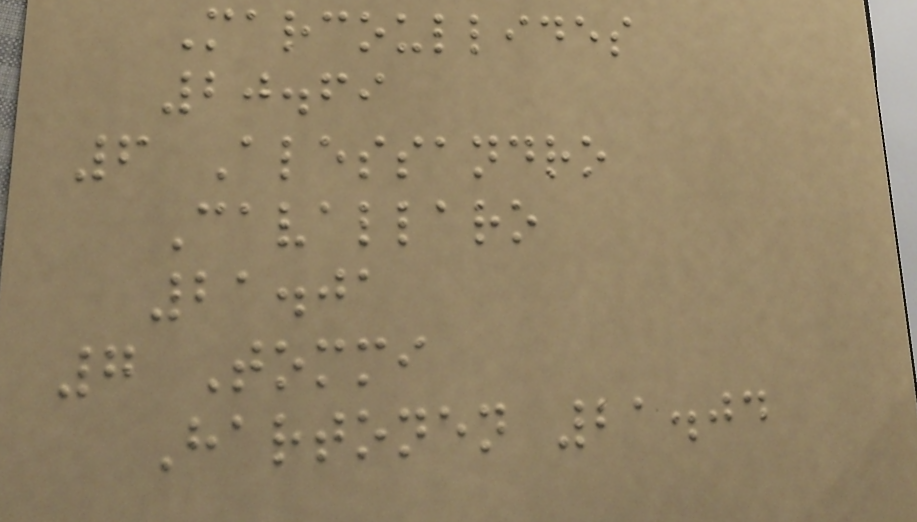Marcoullides
20.69
6 Alessandro
Cavallaro
21.01
7 Tommi
Hartonen 21.04
